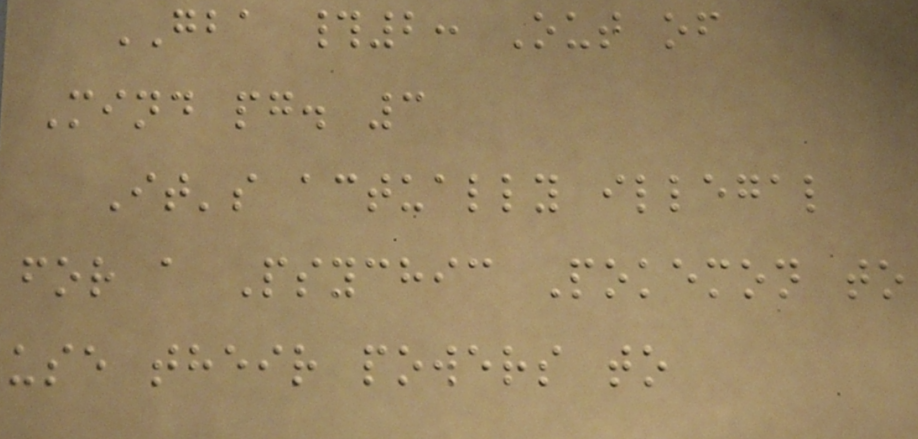GBA #2: Out of
Mind pg. 3
It's actually illegal
for a Psychic Pokemon to
use their powers to
